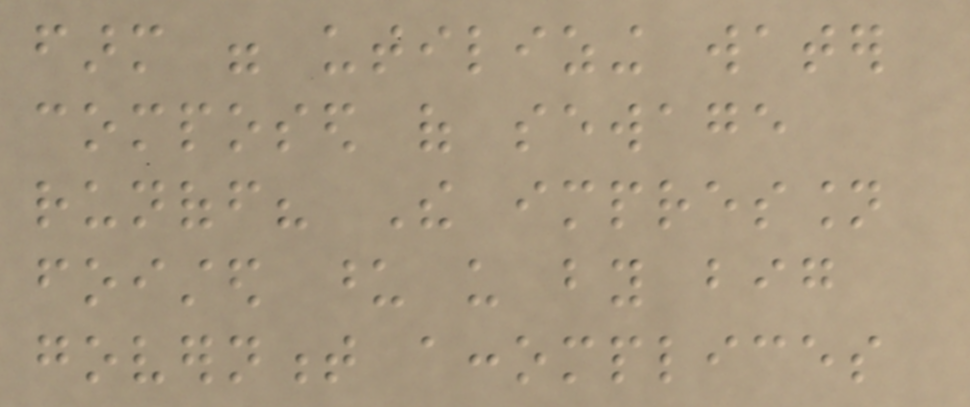farm were utilizing water
composed of sewage
runoff? The impression
foisted upon us by big
government accomplices
